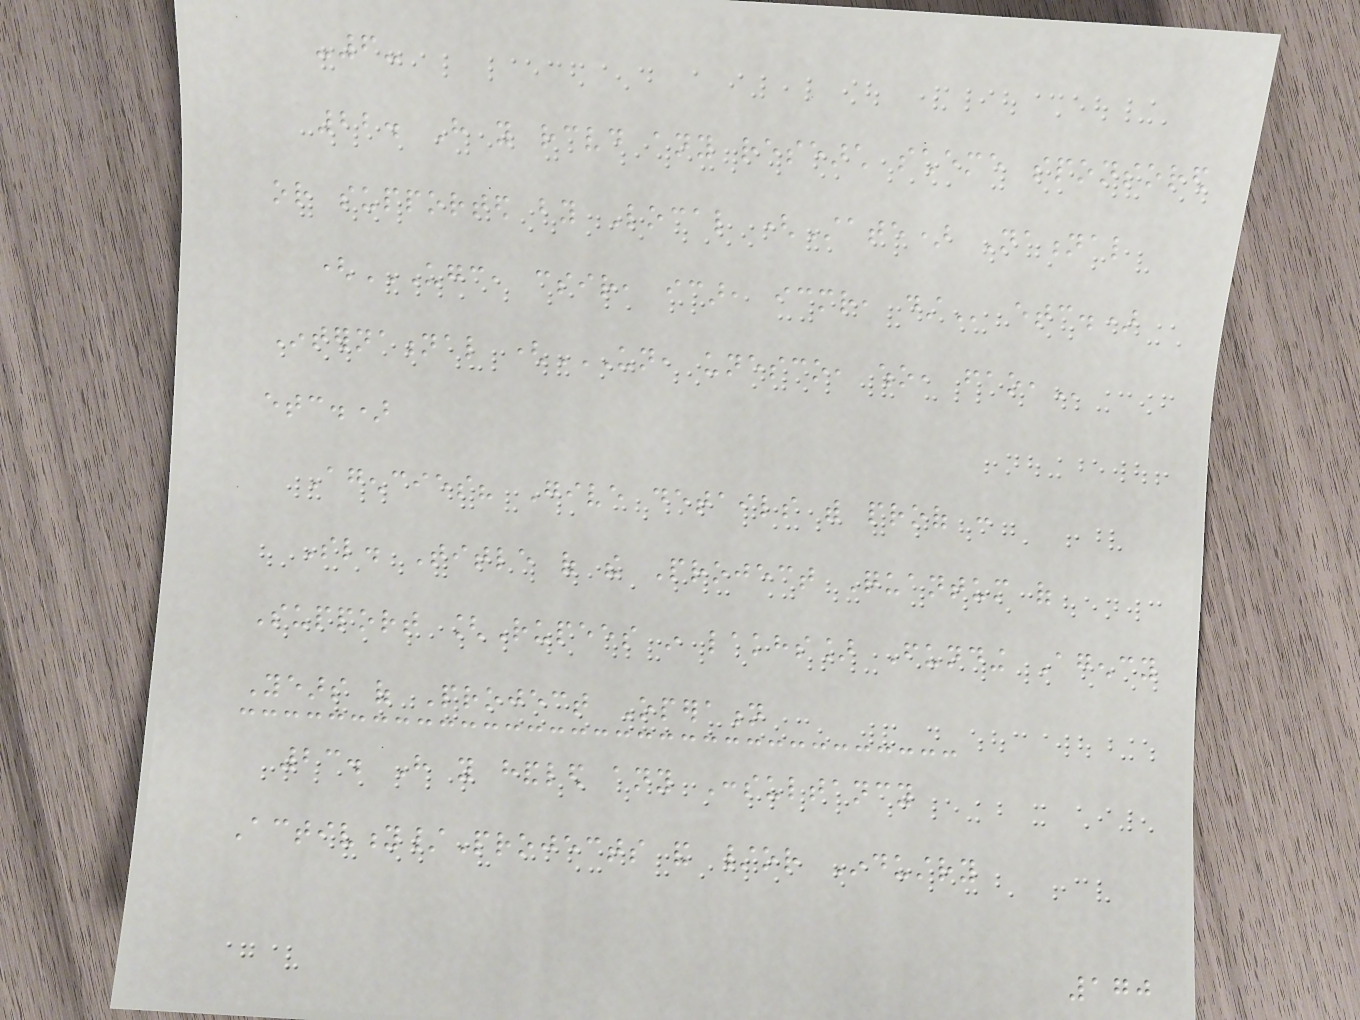-6-
22. Have you received any research scheme sponsored
or supported by Local (State) National
(UGC, CSIR, ICAR, ICMR, DST etc.)
International (UN, UNESCO, WHO, FAO,
etc.)
Agencies? Give details with proof :
Sl. Title of the Project Quantum of
Support [Rupees in lakhs] Funding Agency
Years of Project Operation
23. Have you handled any Consultancy
Activity/Projects and /or Industry
170
